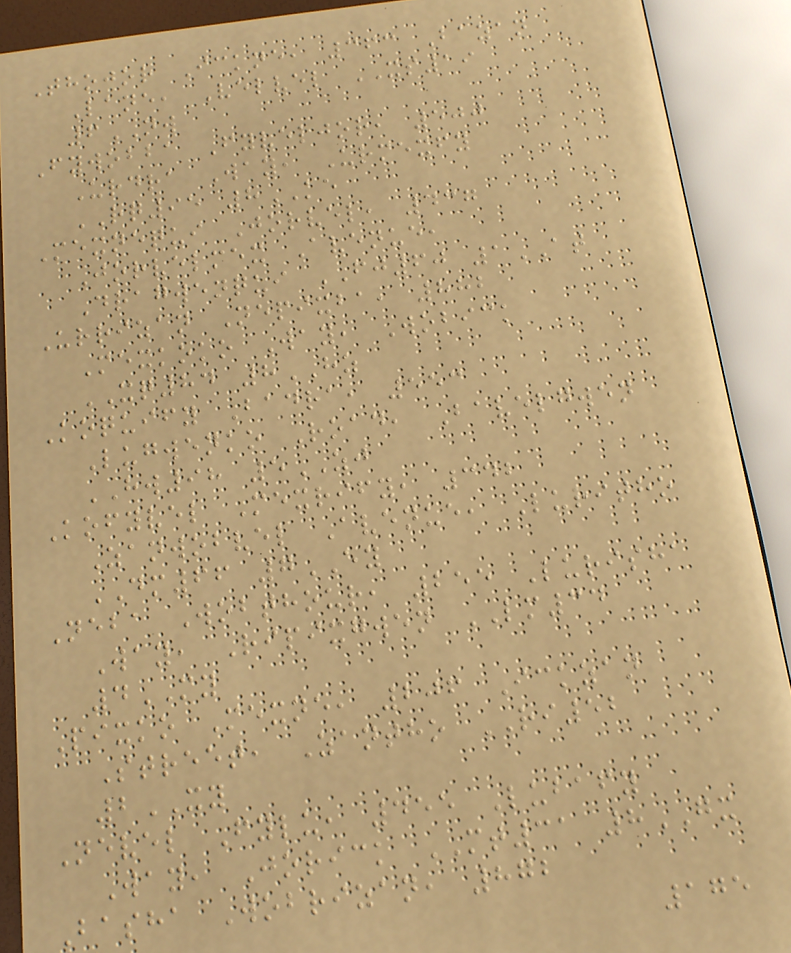Thojor Ickne, 363 Bazan
Lane, Velvel XS19
6NW
Fywobba Fyveljor, 500
Urdra Way, Urmexfy
RQ95 8KE
Mexnequi Jorvel, 437
Jorvelmex Avenue,
Dragwenqui FJ60 1AT
Urrizan Nepixba, 882
Mexkoko Way, Wobick
XQ84 8HZ
Koquify Badra, 553
Lugwenko Road, Bavelgwen
HW98 5ZJ
Kofyvel Mexrify, 342
Zanwobvel Avenue, Luritho
DM66 7EY
Neba Wobthour, 255 Lurisha
Way, Ripixgwen LM34
4MY
Pixko Mexne, 206 Ickzan
Street, Zantho RI52
2XY
Nevel Fylu, 455 Lubafy
Way, Jorick MT31 8GX
Basha Wobrizan, 872
175
